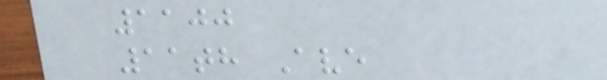1100
11th Ave
